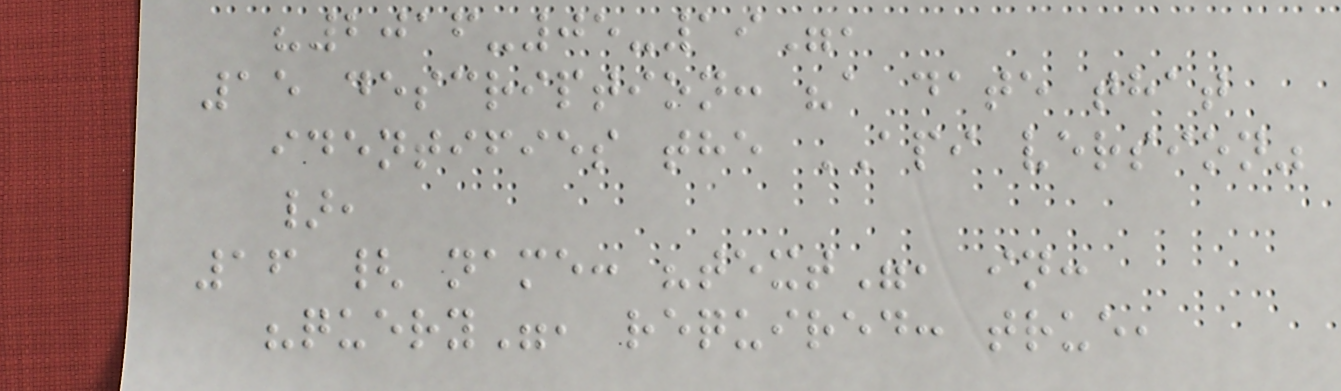"2016-05-19",
15 description: "a date that
identifies the API version"
},
16 { name: "text", in:
"query", required: true,
